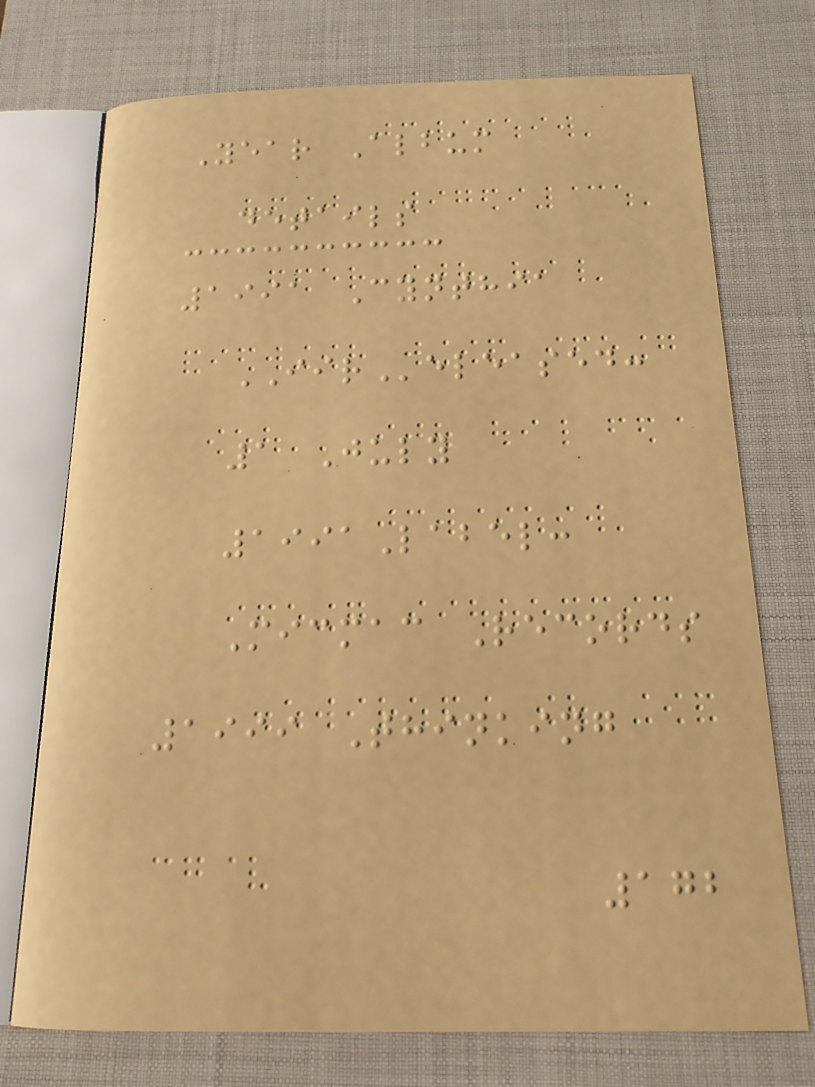Year Album
details
1991 Cynthia
IIReleased:
1 July
1991Label:
Micmac Records
1999 Thinking
172
